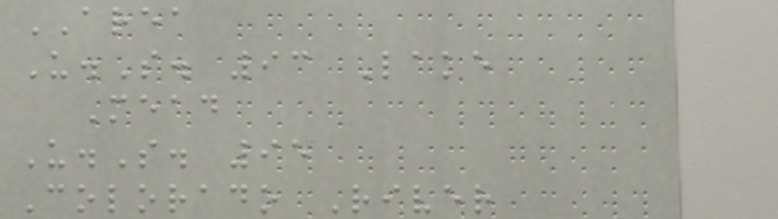AREA
U.S. 93 Lake
Mead
U.S. 95
Colorado River
